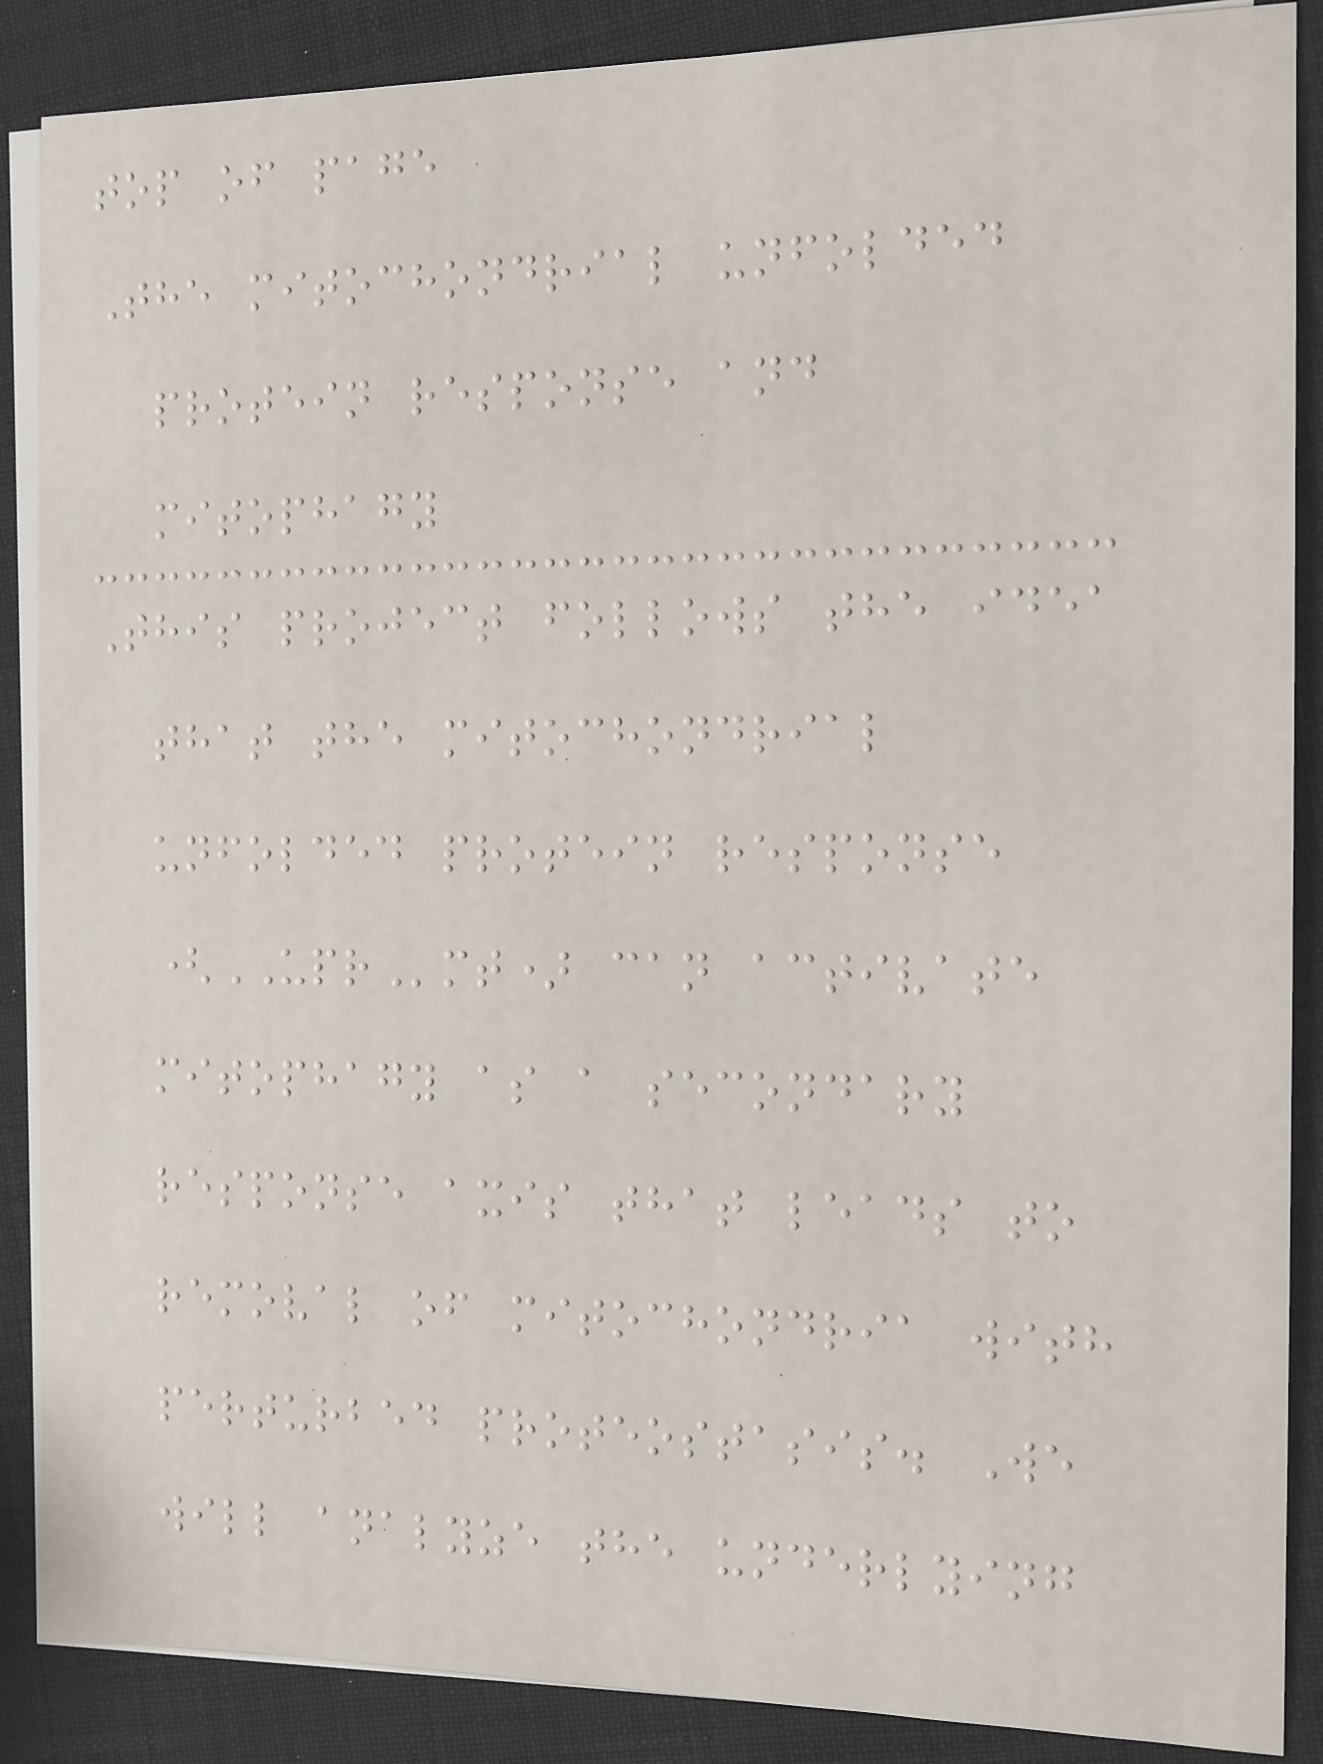top of page
The mitochondrial unfolded
protein response and
mitophagy
This project follows the idea
that the mitochondrial
unfolded protein response
(UPRmt) can activate
mitophagy as a secondary
response axis that leads to
removal of mitochondria with
perturbed proteostasis. We
will analyze the underlying
